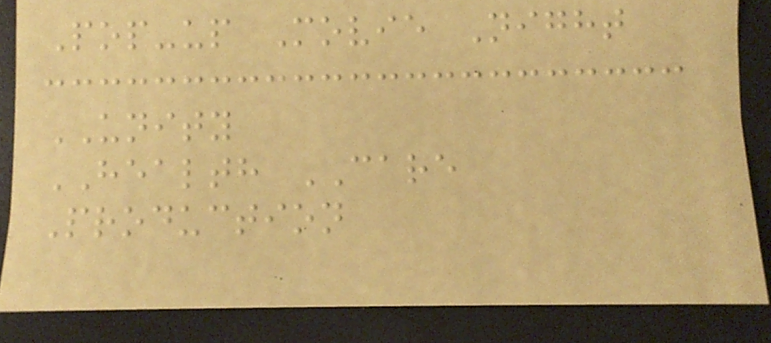Pop-up Movie Night
UNITY
HEALTH CARE
Production
